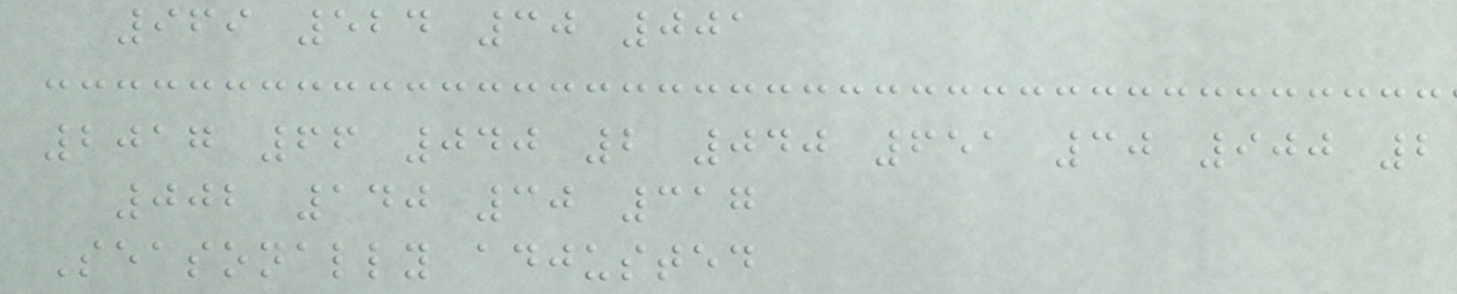969 524 30 001
2017 66 040 2 040 651 30 900 2
002 140 30 317
Seasonally adjusted
